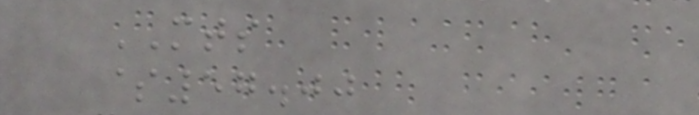MTS
$57.00
